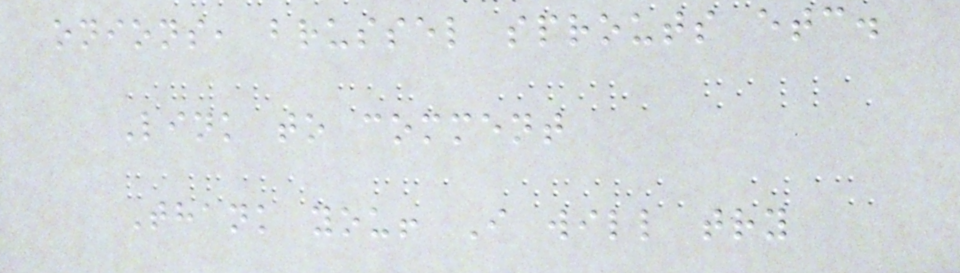onions, brussel sprouts etc.
Link to comment
Thank you! I will try
